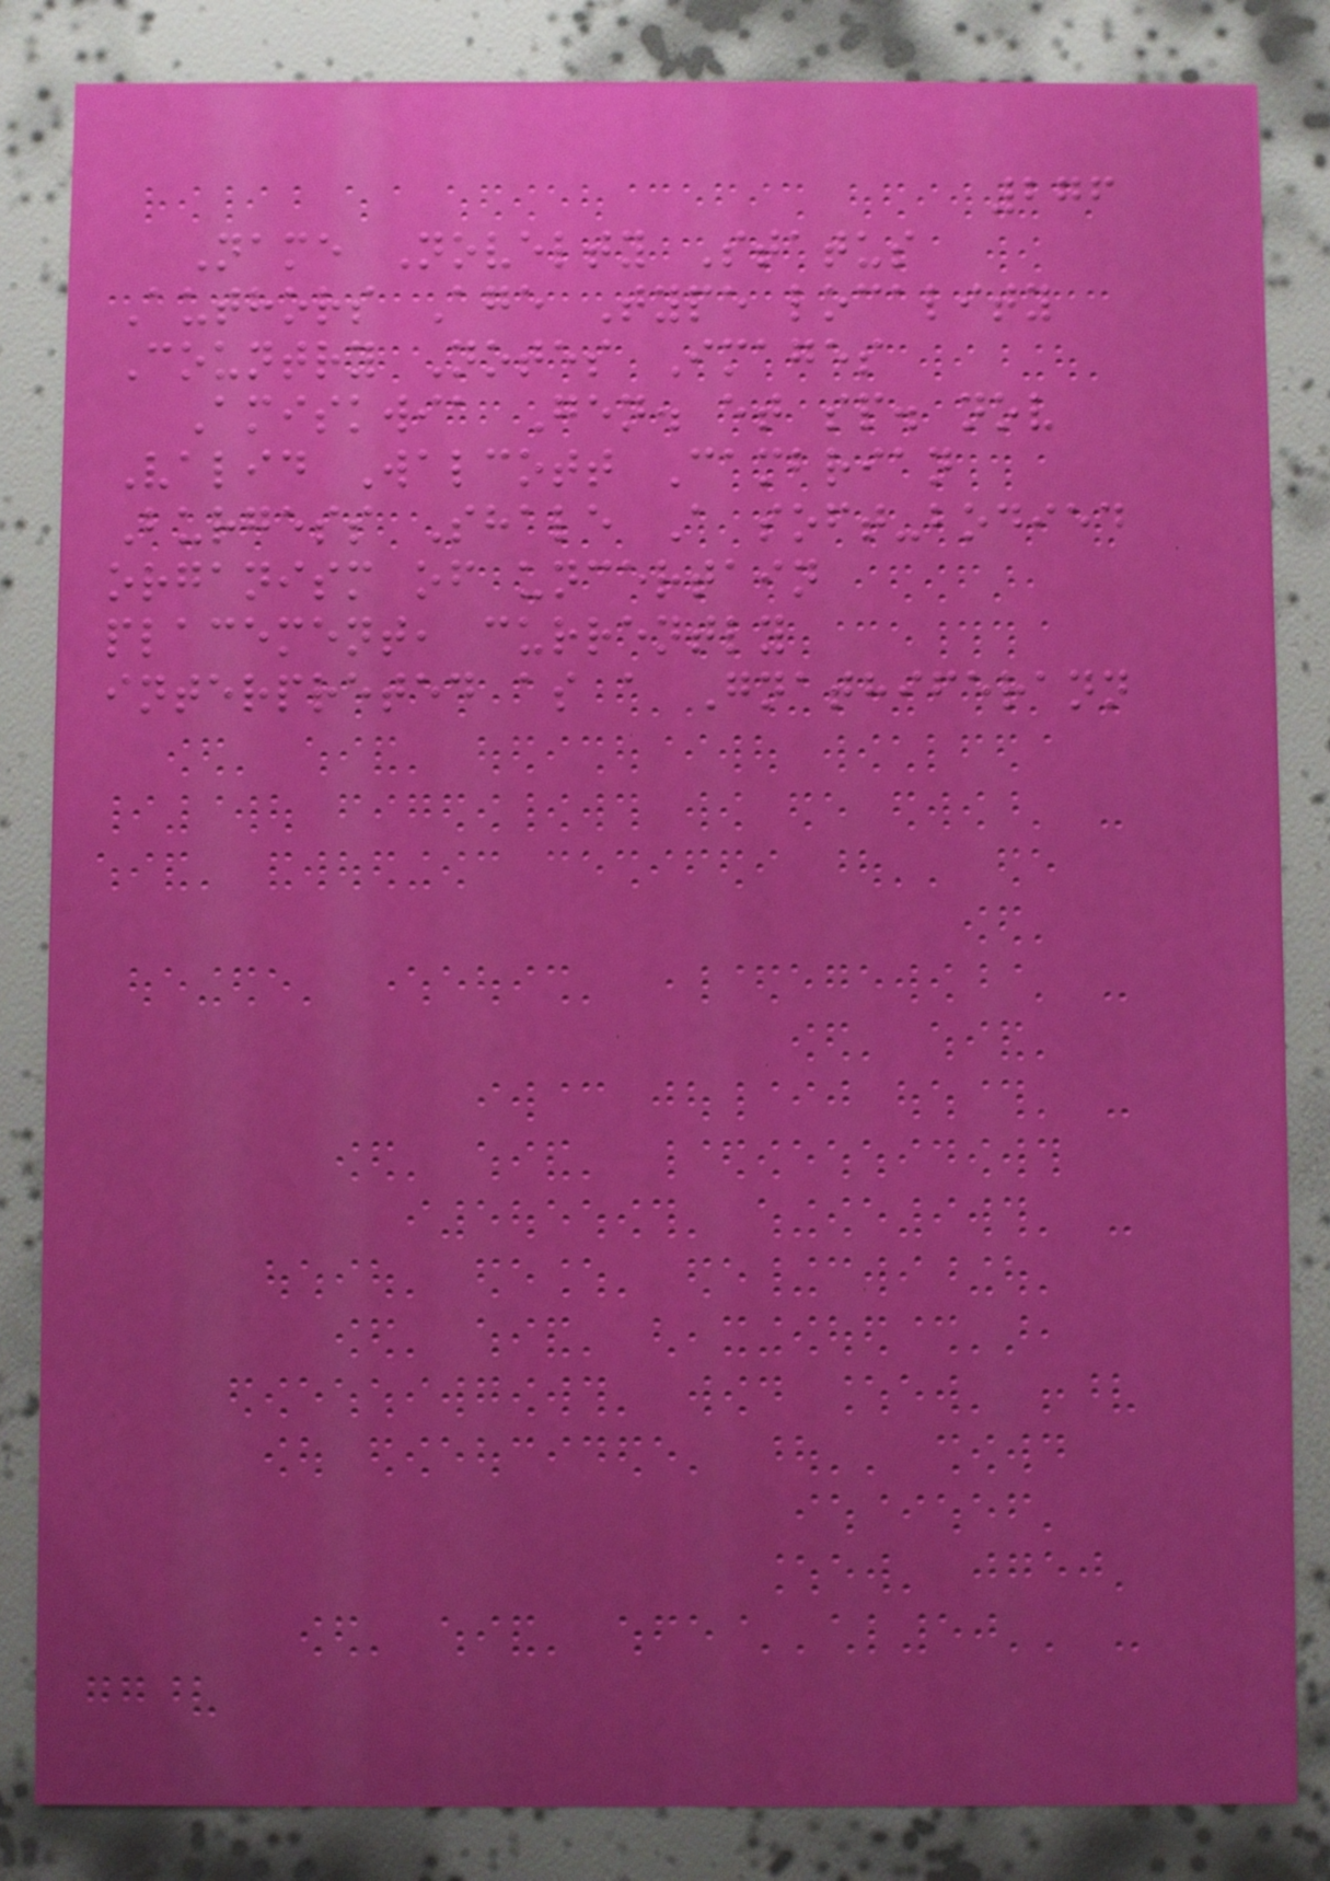276
Name Novelty Status
Authors Age Type locality
Country Notes Images
Amiskwia Gen. et sp. nov
Valid Walcott Cambrian
Burgess Shale A soft-bodied
organism of uncertain
placement, currently
interpreted as a Gnathiferann
